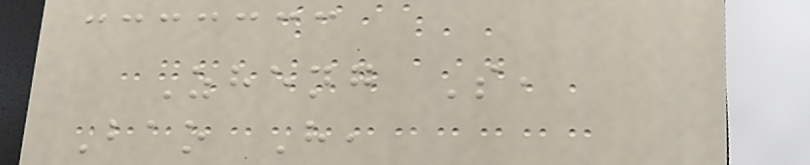Zheng S,
Bao H,
